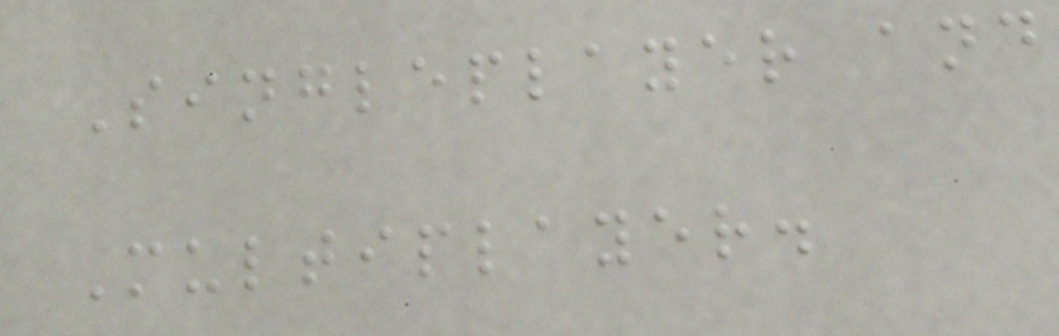Singleplayer and
Multiplayer.
